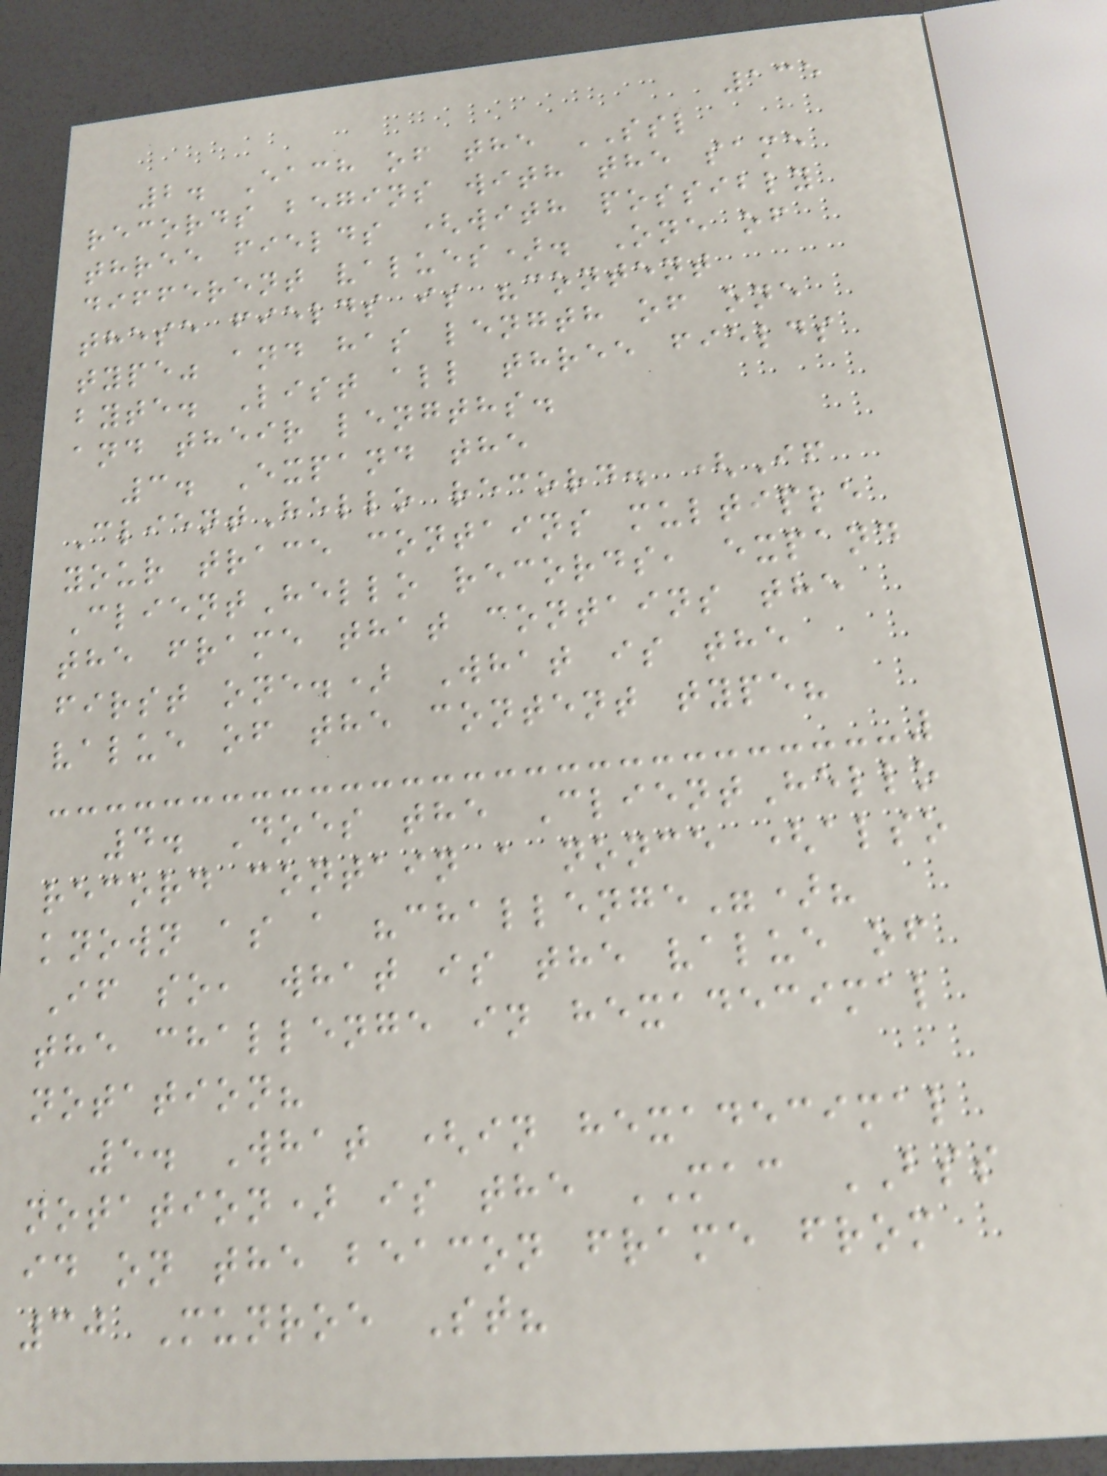135
2. Each of the SSL
records begins with the same
three fields (with possibly
different values). One of
these fields is "content
type" and has length of one
byte. List all three fields
and their lengths.
3. Expand the
ClientHello record. (If
your trace contains multiple
ClientHello records, expand
the frame that contains the
first one.) What is the
value of the content type?
4. Does the ClientHello
record contain a nonce (also
known as a "challenge")?
If so, what is the value of
the challenge in hexadecimal
notation?
5. What (in hexadecimal
notation) is the MAC BSS
id on the beacon frame from
30 Munroe St?
